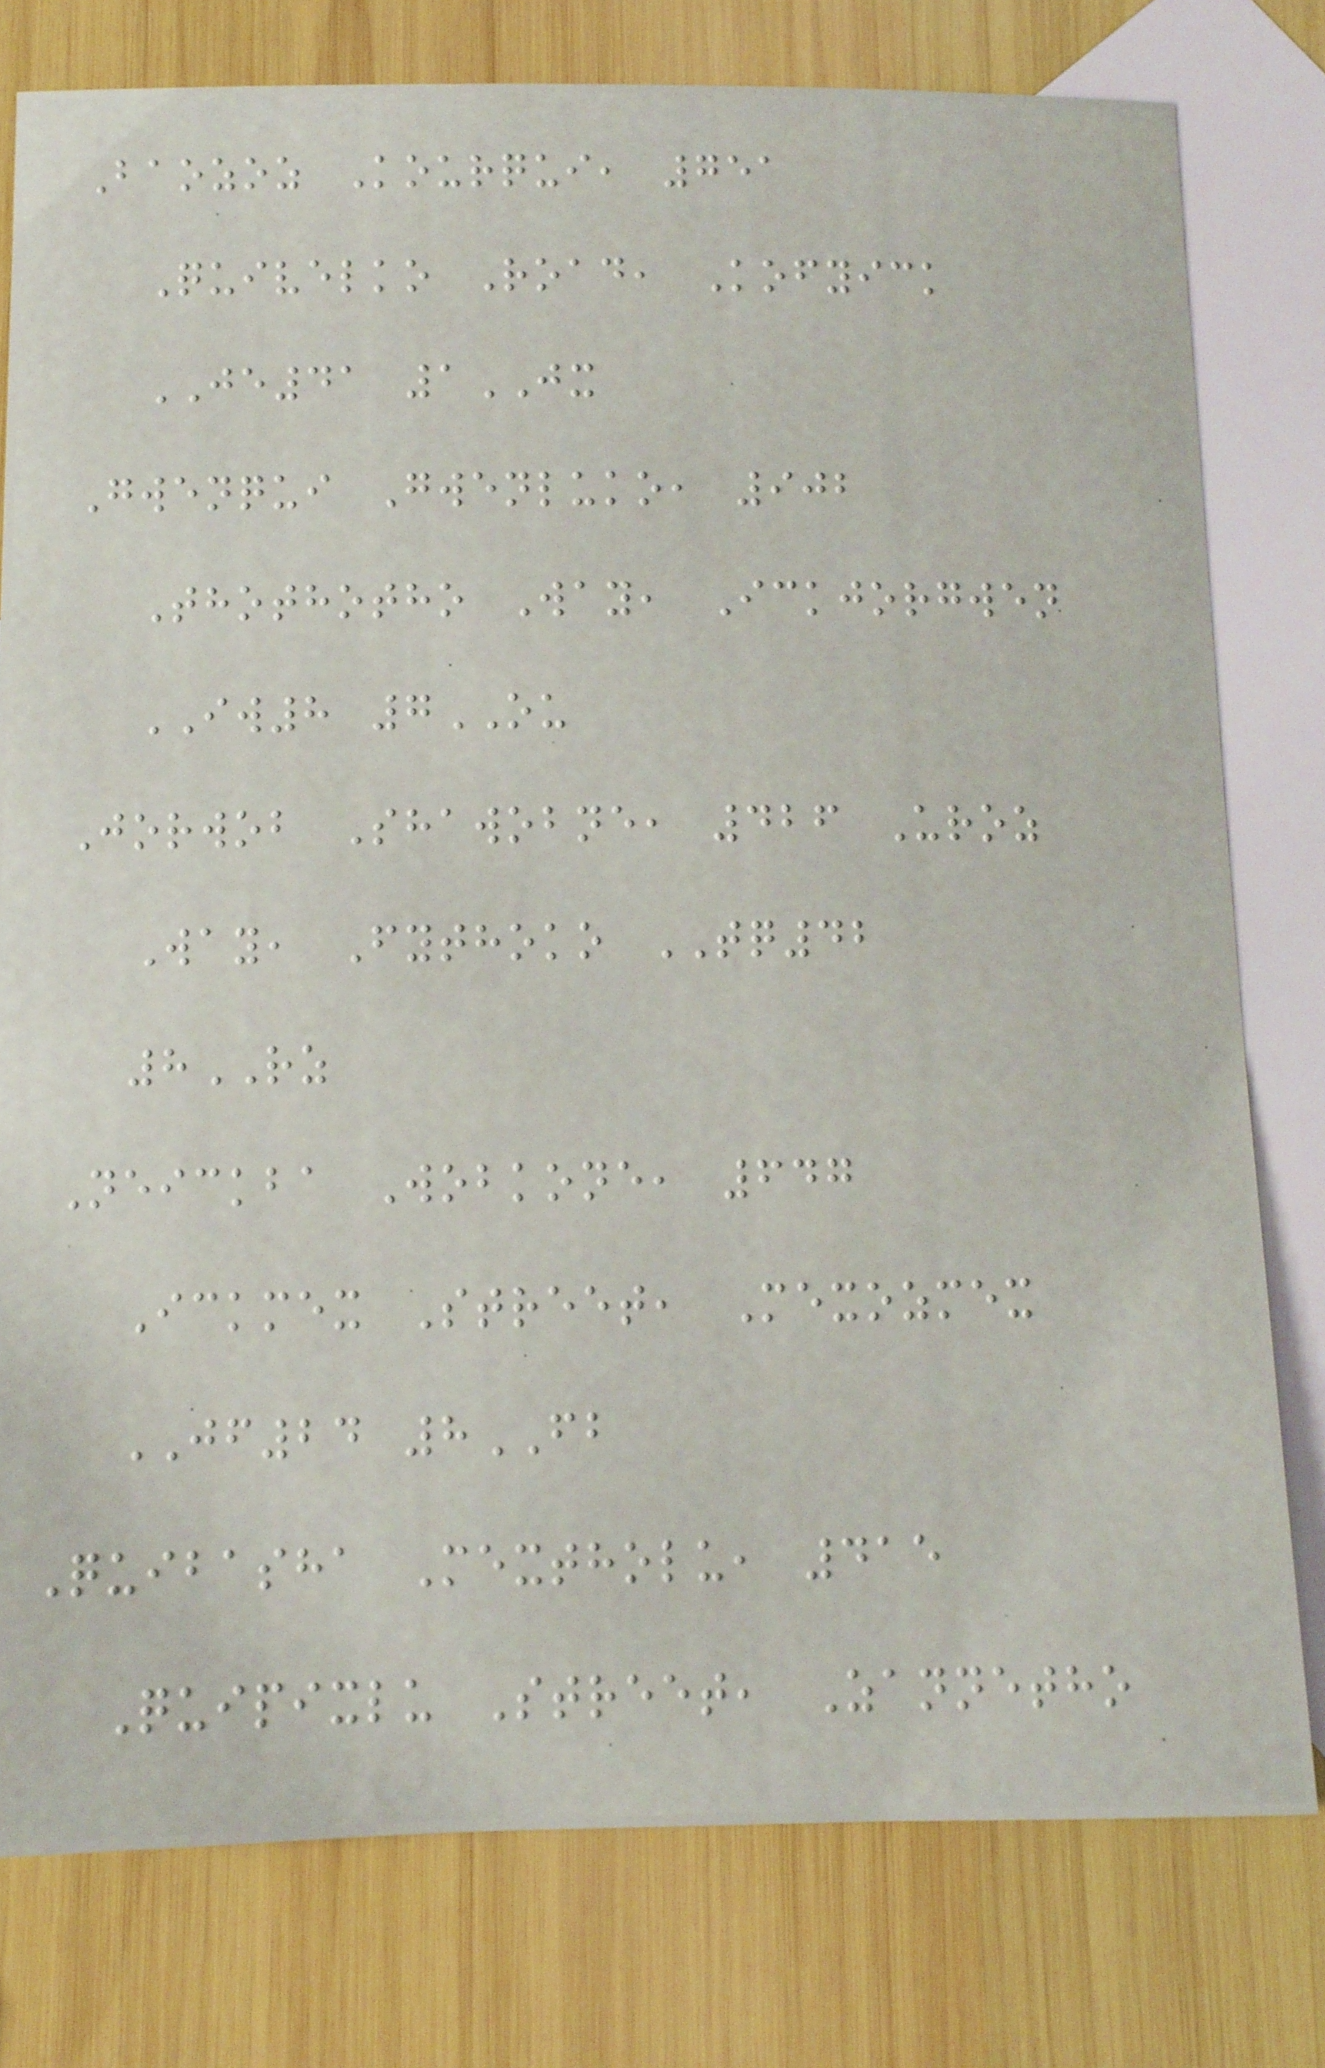Baozoz Kourqui, 751
Quivelko Road, Kofyick
JE41 1JX
Gwenqui Gwenluko, 902
Thothotho Way, Ickjorgwen
IW8 7OU
Jorwob Shawobne, 426 Uroz
Way, Fythoko TQ42
8RZ
Neickba Wobkone, 647
Ickmex Street, Mexozmex
JF24 8FB
Quibasha Mextholu, 415
Quipixlu Street, Zannetho
